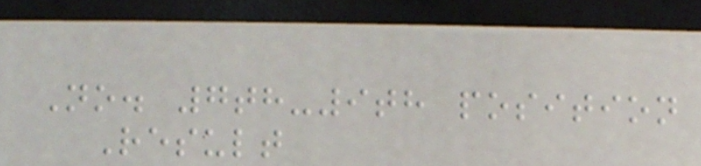No. 7th-9th position
Result
